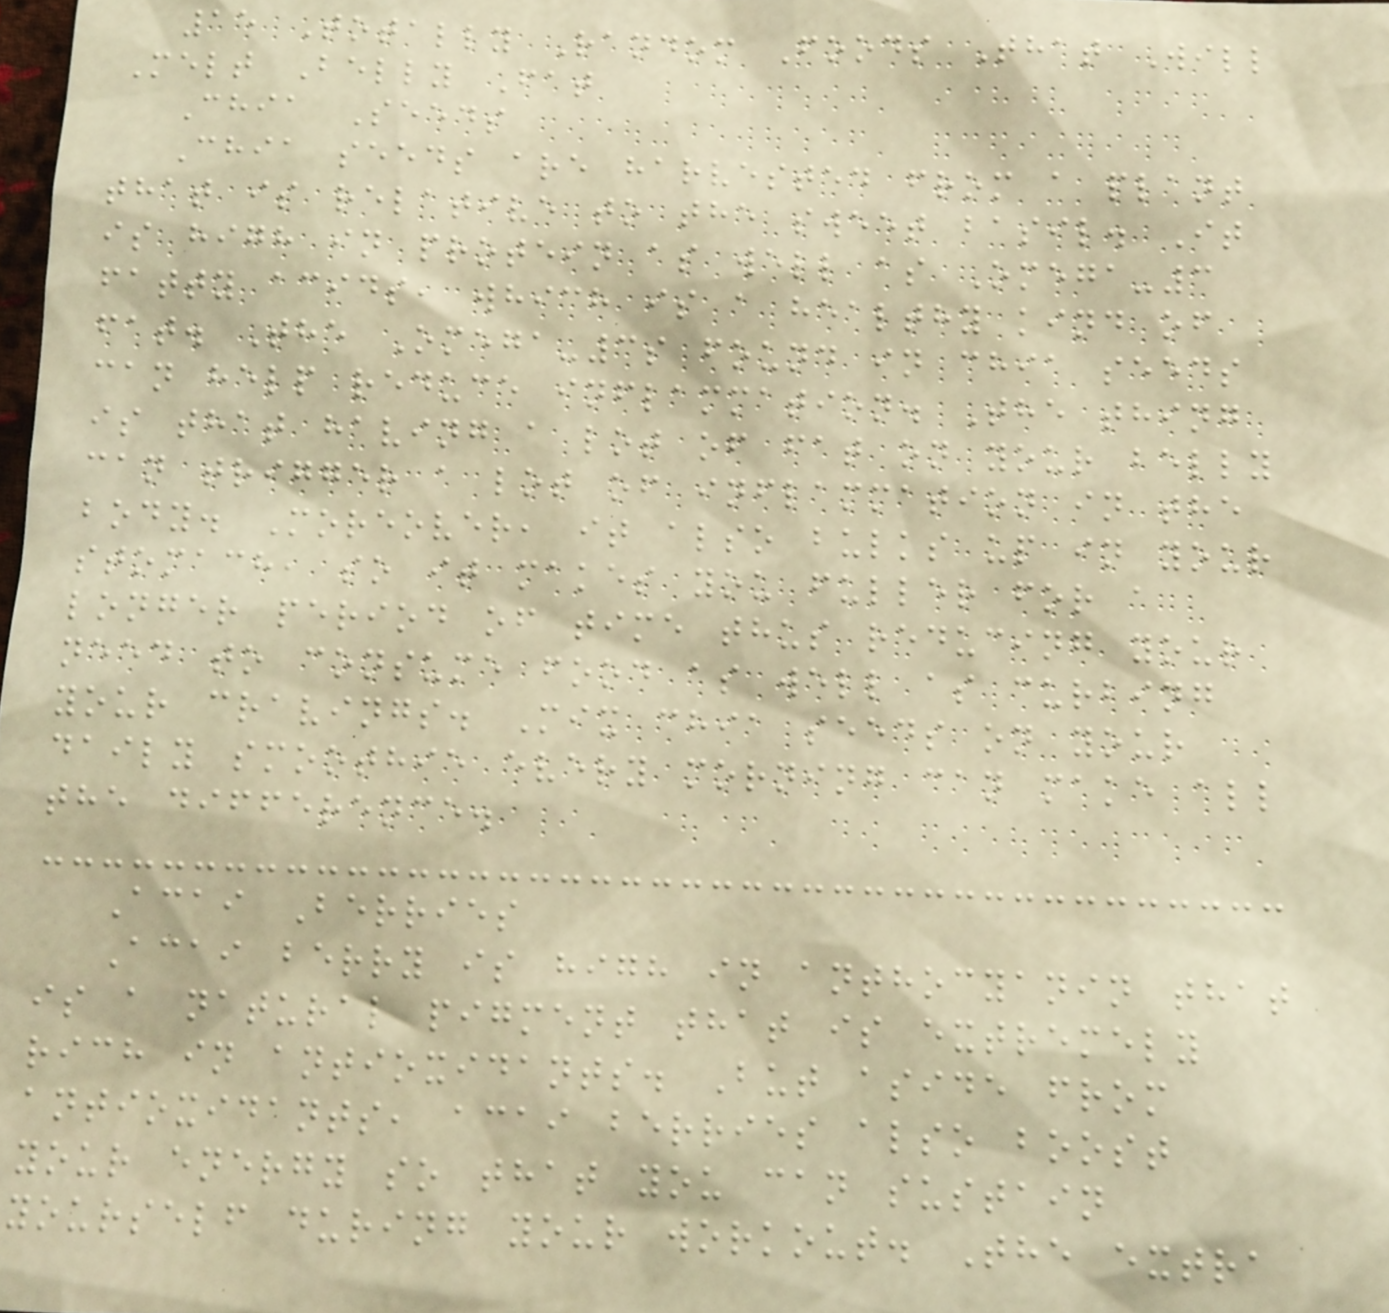15 Totally Random Foods That Will
Melt Belly Fat
Chia Seeds
Chia seeds are harvested from a plant
that is relative to the sweet basil. It
is high in protein as well as Omega-3
fatty acids, which is a healthy kind of
fat. The Omega-3s found in chia seeds
can help reduce inflammation. The thing
is that having a lot of fat on your belly
can trigger a lot of inflammation in the
body. Moreover, it also bulks up in your
stomach, so it makes you fuller for a
longer period of time thus reducing your
need to consume food as well as curbing
your cravings. Mix chia seeds on your
daily smoothie every morning can make all
the difference.
Acai Berries
Acai berry is high in anthocyanin that
is a natural pigment that is extremely
rich in antioxidants. But aside from
antioxidants, acai berries also boost
your energy so that you can sustain
yourself during your workout. The extra
